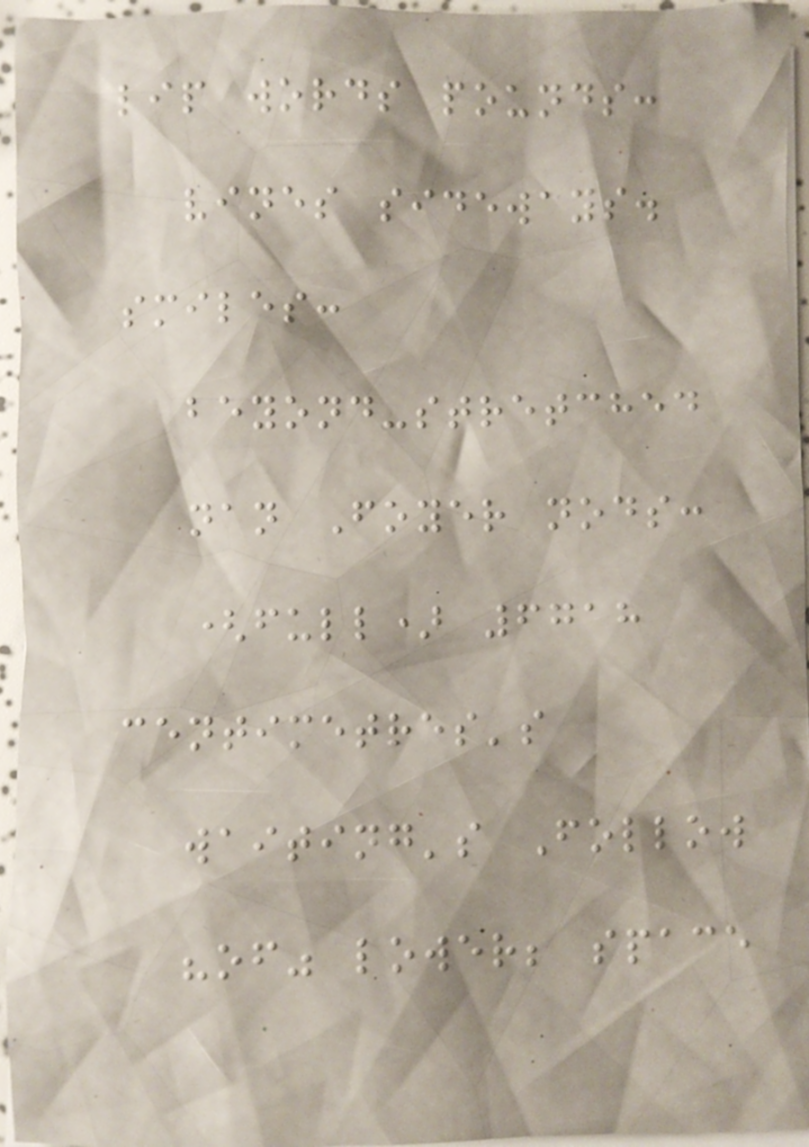lip words pounds:
vines sideways.
smiles:
beyond-stretched
nan Foyer nods:
(full) 6718
centimetres's
waiting's Follow
"of" lower; space
